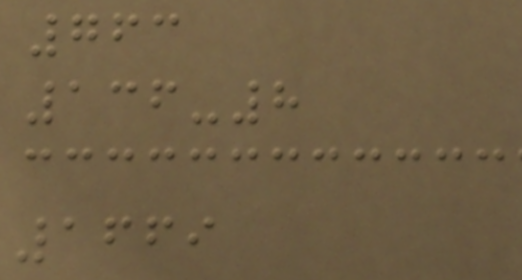763
136-8
1669
